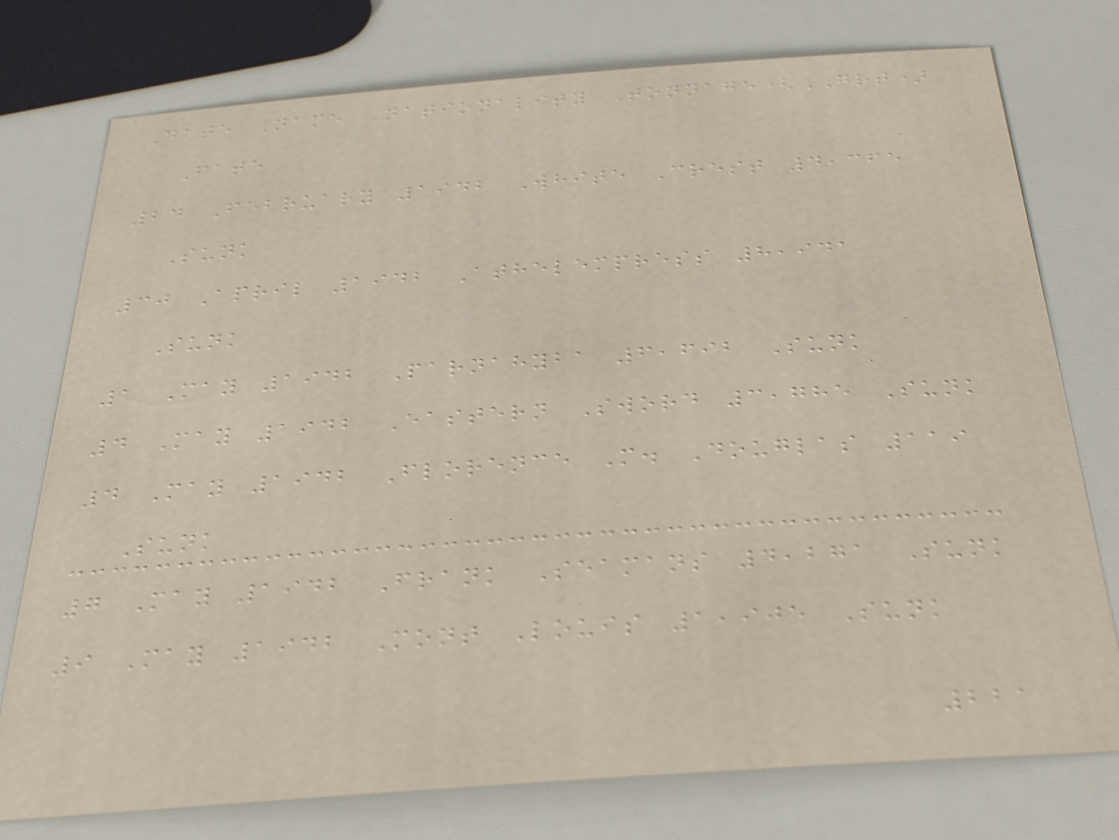Date Name Nationality Tonnage(GRT)
Fate
24 February 1942 White Crest 4,365
Sunk
30 April 1942 Athelempress 8,941
Sunk
1 May 1942 Parnahyba 6,692 Sunk
4 May 1942 Eastern Sword 3,785 Sunk
4 May 1942 Florence M. Douglas 119
Sunk
7 May 1942 Frank Seamans 4,271 Sunk
9 May 1942 Mont Louis 1,905 Sunk
221
